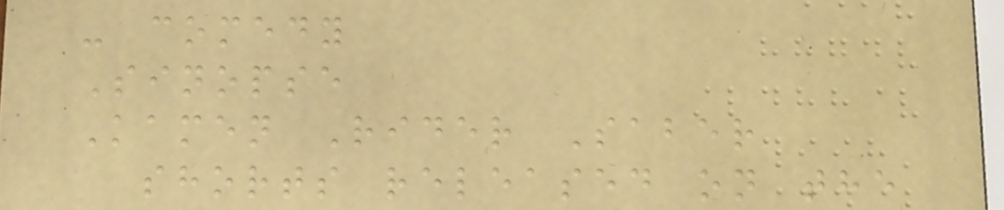- comedy
Sinopse
Kamen Rider Saber
shorts released on the
